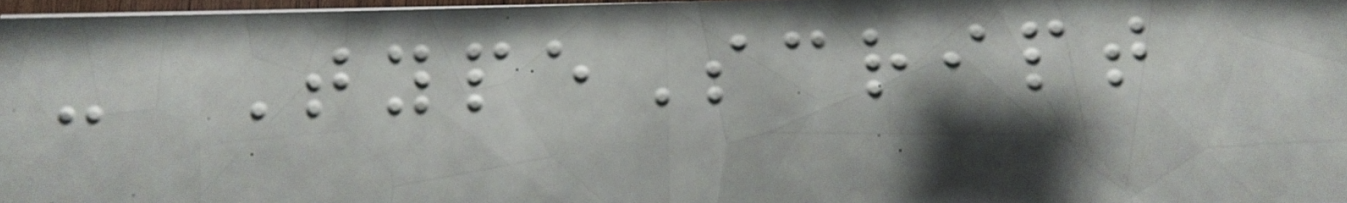- TypeScript
